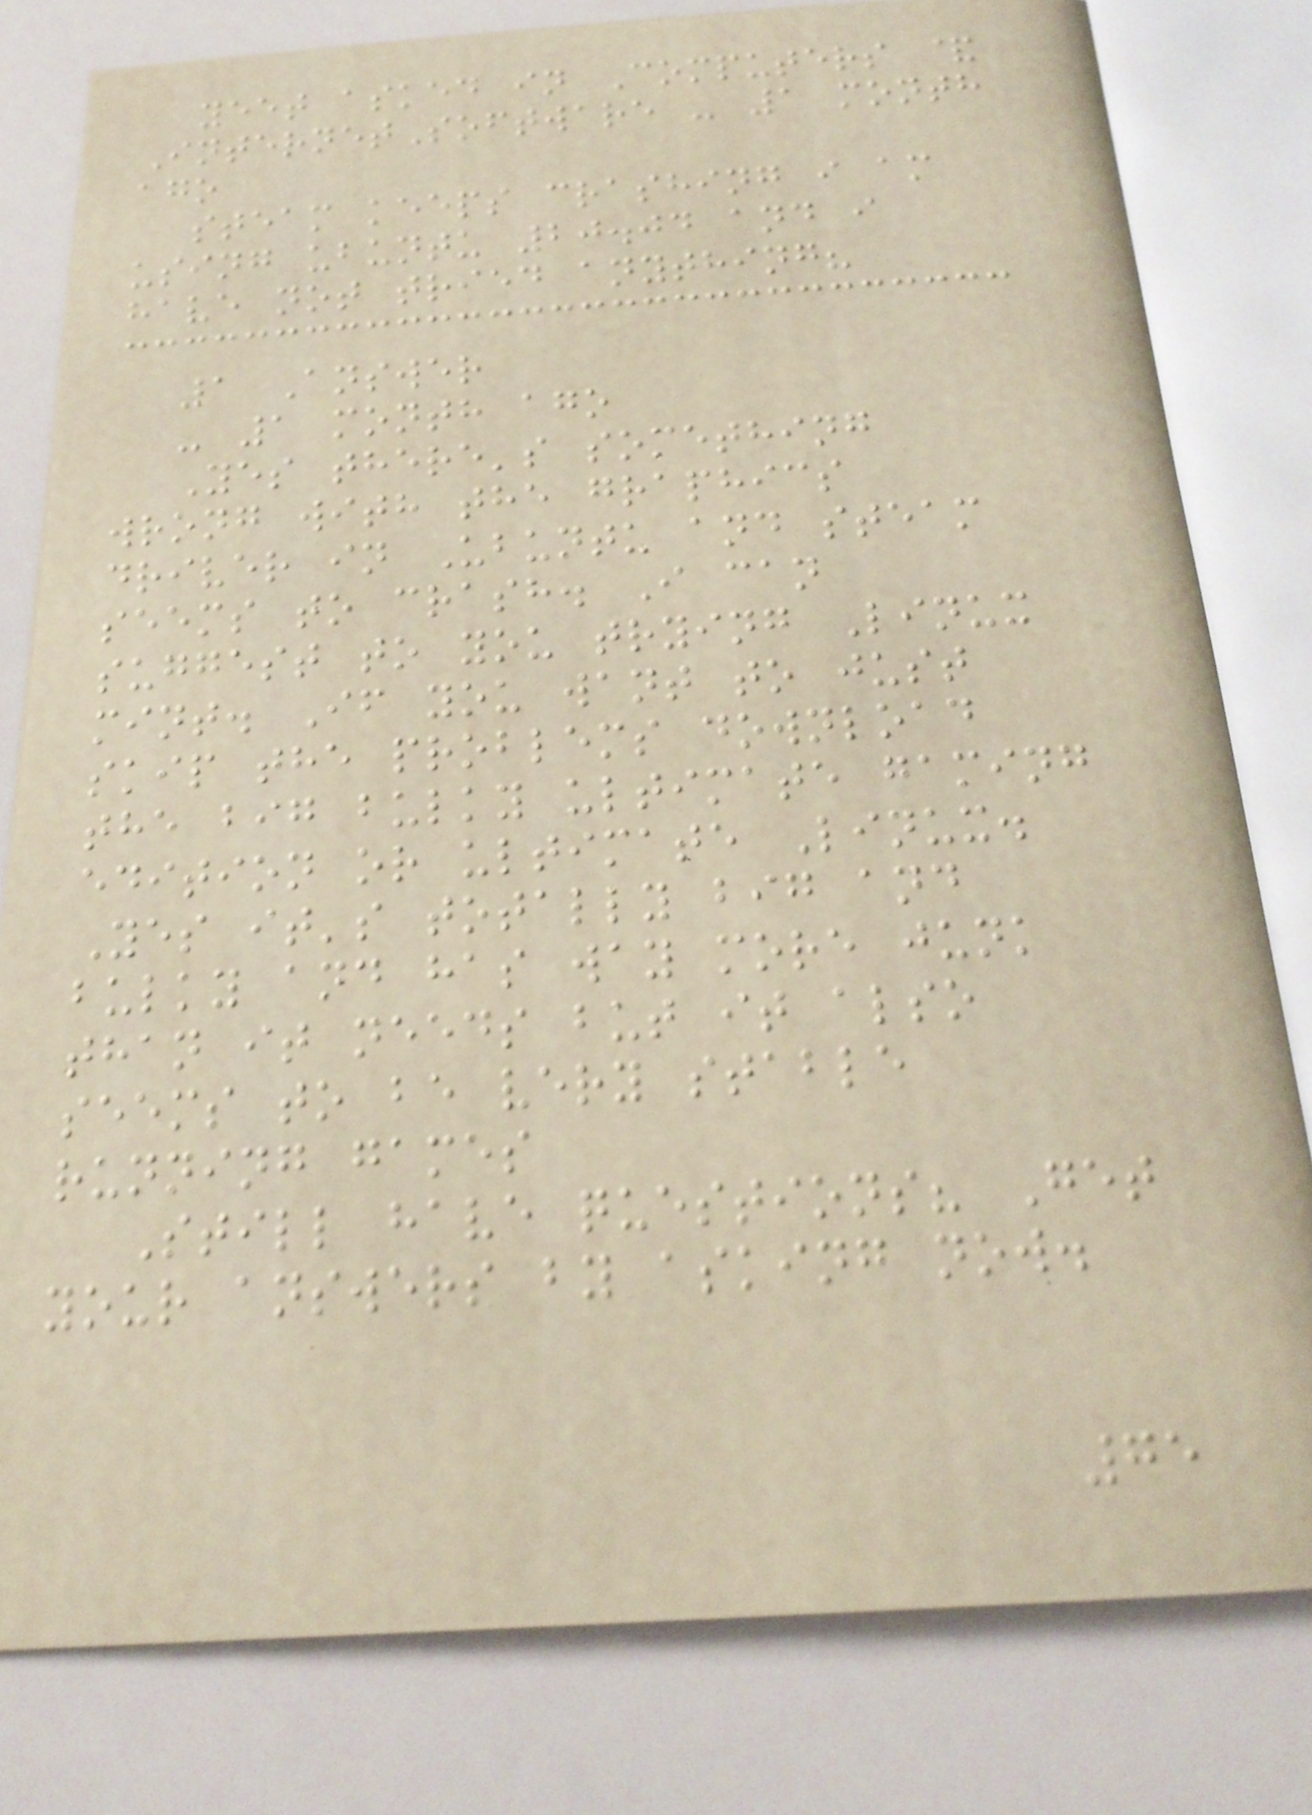yeet asked in Computers &
InternetSoftware - 1 month
ago
steam keeps crashing i am
using ubuntu 20.04 and i
have not tried anything?
1 Answer
- 1 month ago
Yes there's something
wrong with the graphics
driver in Ubuntu and steam
seems to crash. I can
suggest to you trying Linux
mint. If you want to just
skip the problems download
the big bulky ultimate gaming
edition or ultimate Linux.
Yes it's totally big and
bulky and has way more junk
than it needs but it also
seems to be very stable
running games
Still have questions? Get
your answers by asking now.
75
